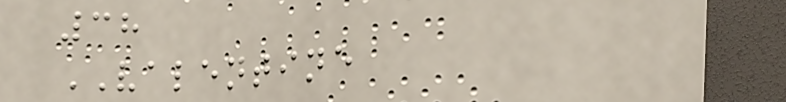38
VALENTINE
